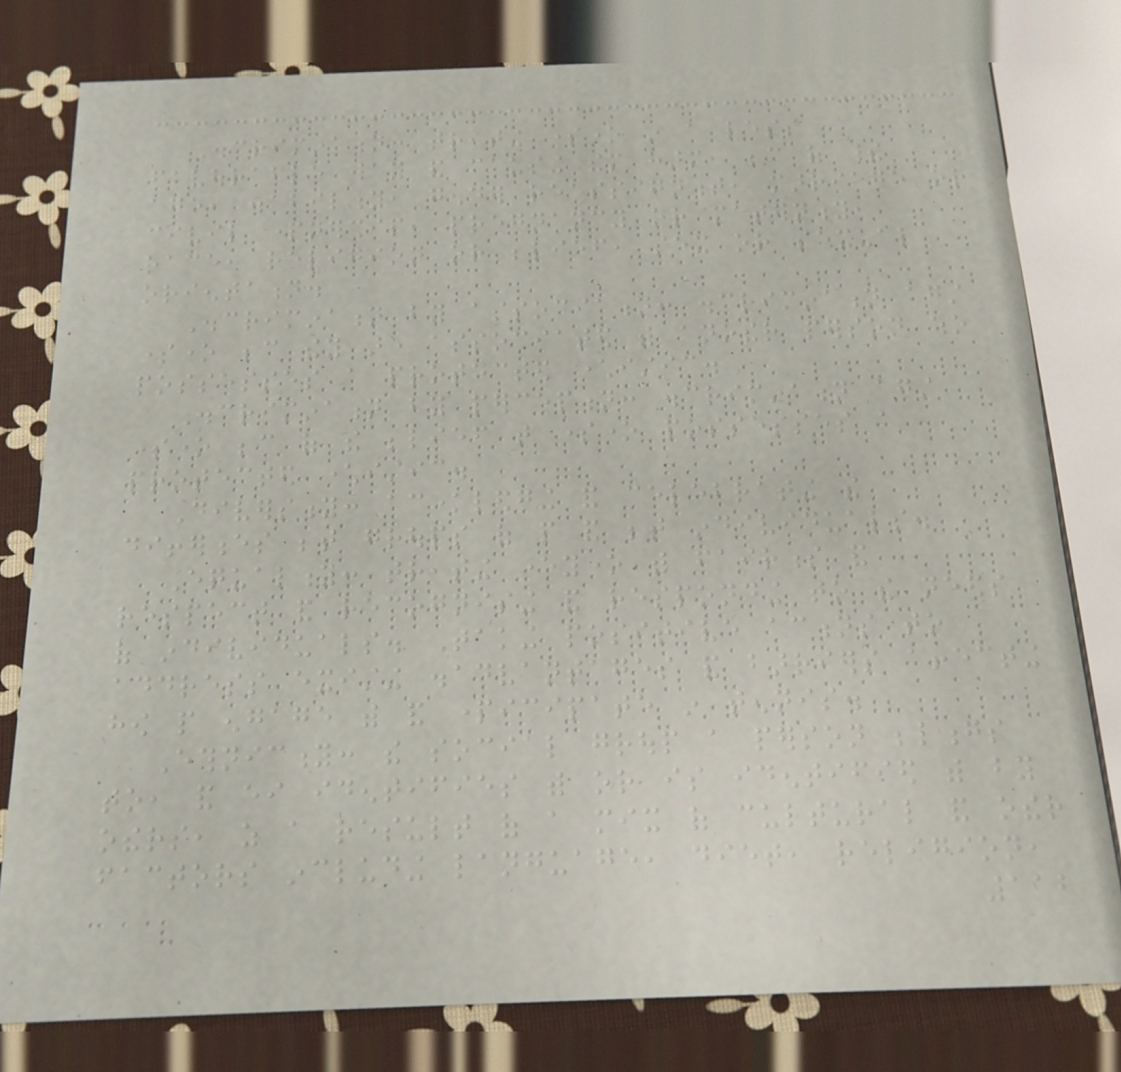Discrimination: treating someone in a less
favourable way and causing them harm, because of their
age, disability, gender reassignment, marriage or
civil partnership, pregnancy or maternity,
race, religion or belief, sex or sexual
orientation.
Discrimination by association: discrimination against
someone because they are associated with another person who
possesses a protected characteristic.
Discrimination by perception: discrimination against
someone because of the belief that someone possesses a
protected characteristic.
Diversity: acknowledging and celebrating the
differences between groups of people and between individuals.
Equality: treating everyone with fairness and
respect and recognising and responding to the needs
of individuals. Taking positive actions to
address existing disadvantages and barriers affecting
how people engage with and participate in tennis.
Ethnicity: the social group a person belongs
to, and either identifies with or is identified with by
others, as a result of a mix of cultural and other
factors including language, diet, religion,
112
